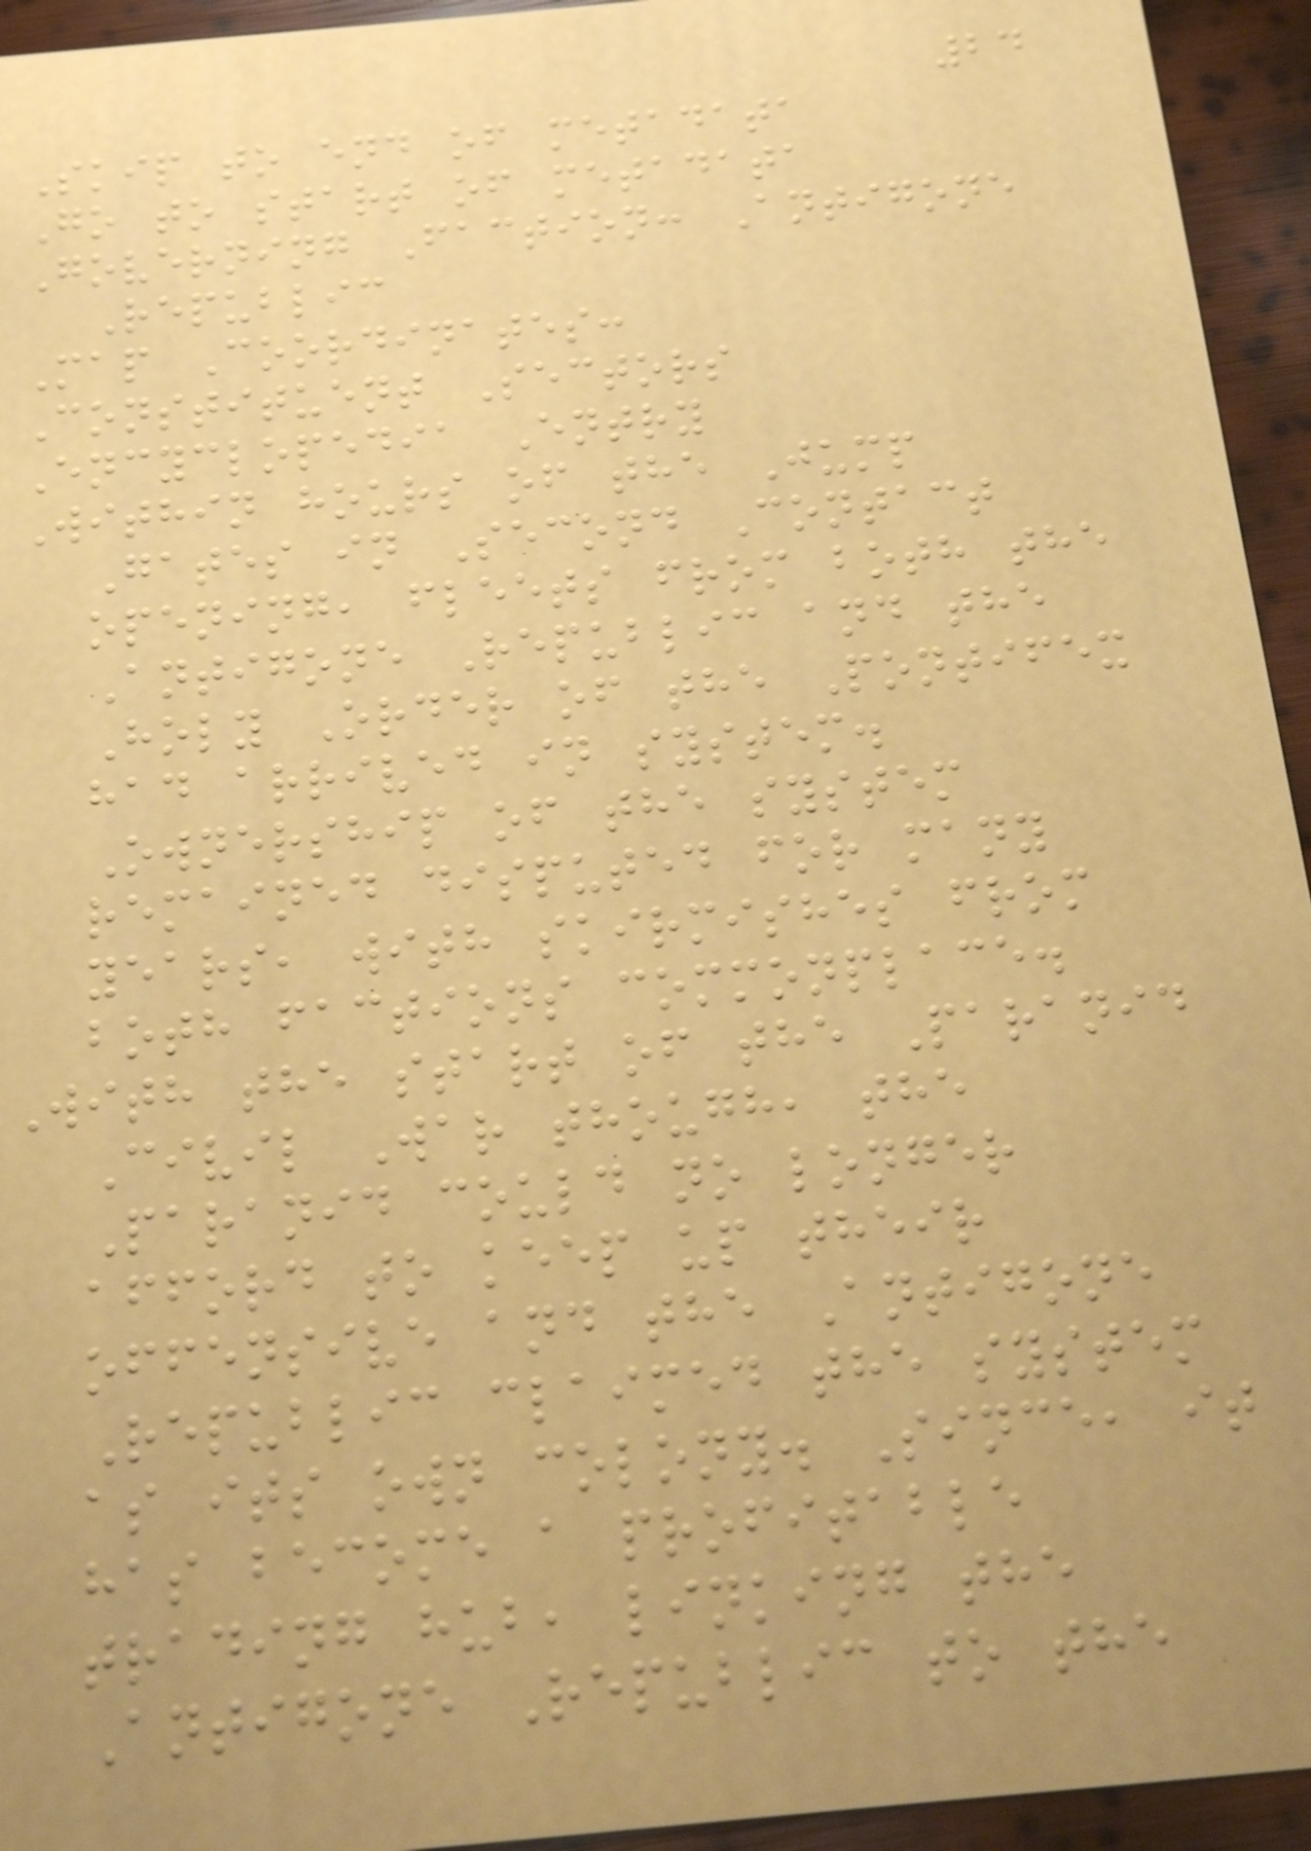24
Skip to end of metadata
Go to start of metadata
Governing Faction: Antigone
Republic
Map Coordinates:
Constituent Sectors
Encyclopedia Entry
Within hours of the Jump
Gates in Second Contact
opening, fleets from both the
Antigone Republic and the
Holy Order of the Pontifex
had arrived in system.
Ownership of the system
remained disputed for many
years, with skirmishes from
both factions commonplace.
With the start of the Paranid
Civil War though, the
Paranid could no longer
afford to keep up their
offensive and the Antigone
Republic claimed the system
as its own colony. Since, it
has become a profitable
trading hub, linking the
Antigone Republic to the
